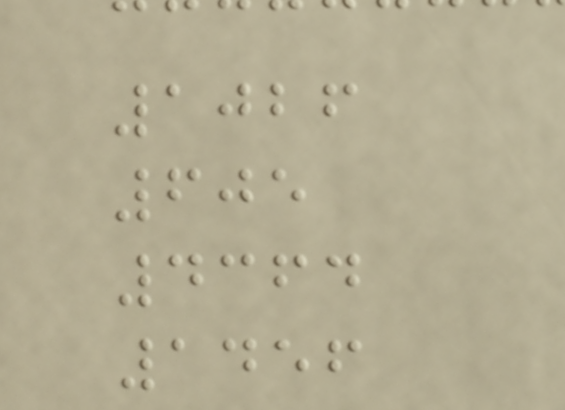1026
605
4364
1456
